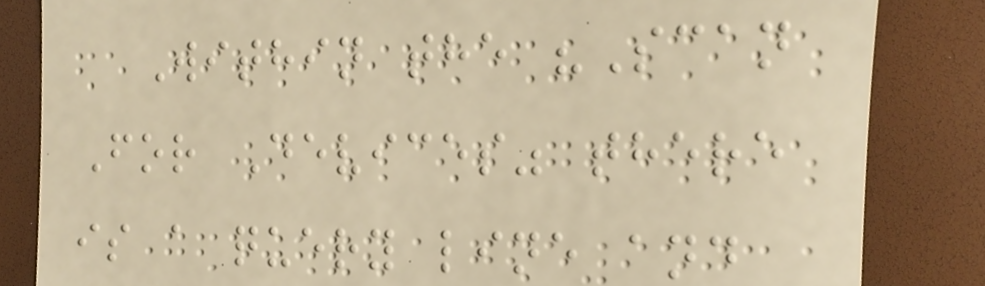Within the "Scan
For Devices" there
is a query line and
